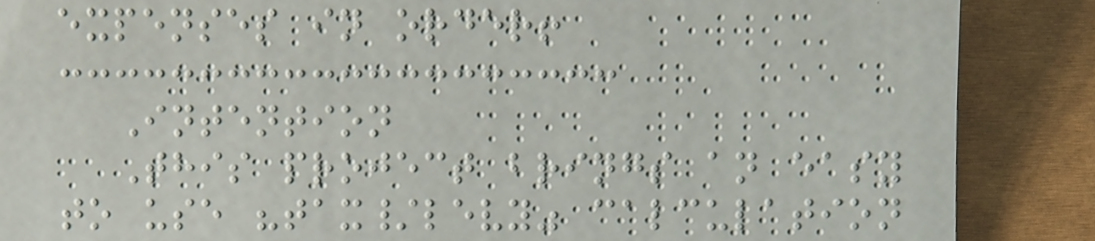expenses in order!
Intention
This project brings an easy
to use "tax/levy" calculation
